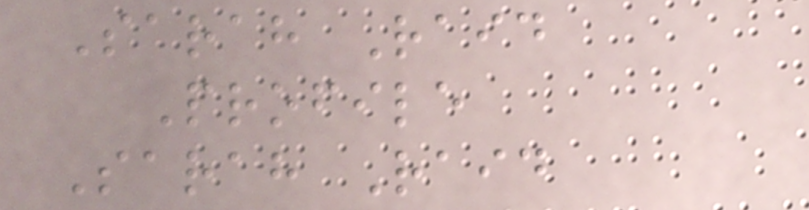Sarah Raid
Profile
Sarah Raid
